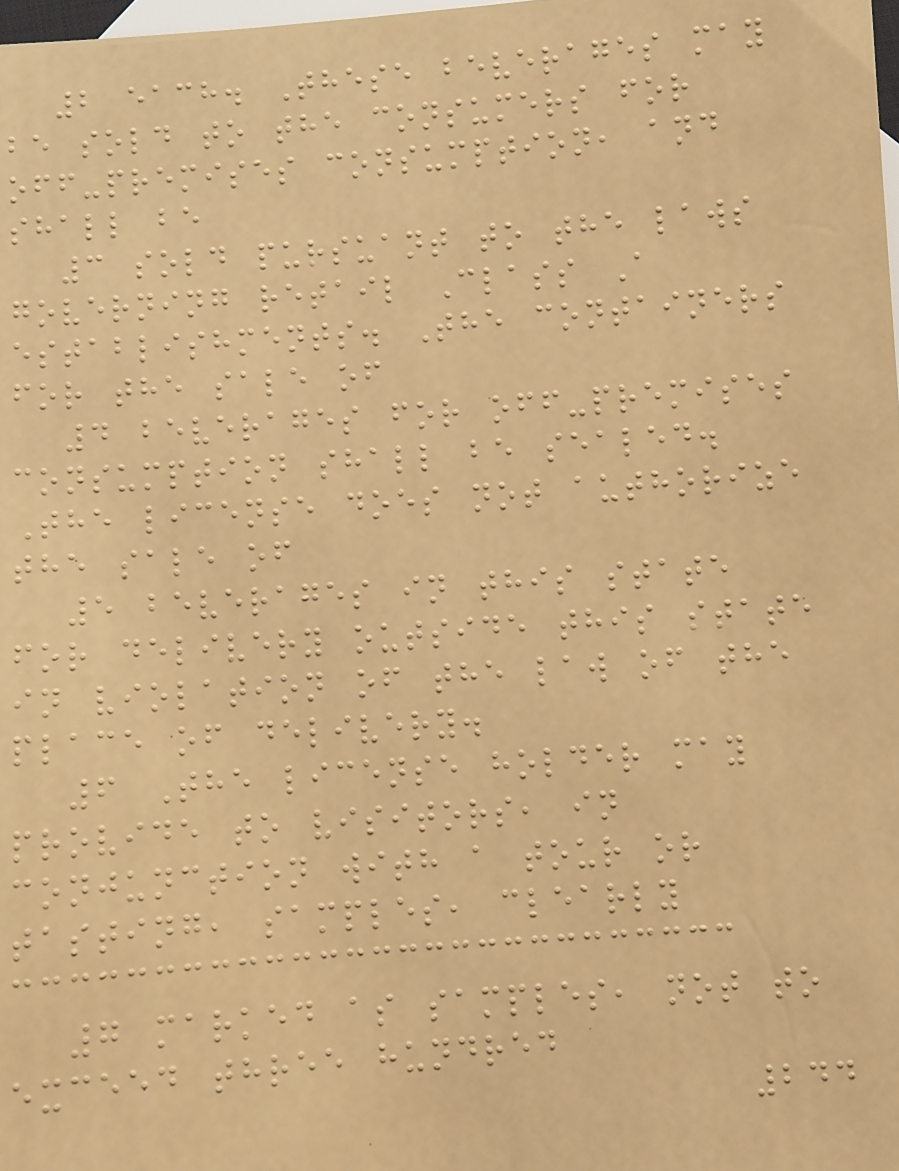2 each. These beverages may
be sold to the consumers for
off-premises consumption, and
shall be
3 sold pursuant to the laws
governing retail Class A
establishments. The containers
for the sale of
4 beverages for off-premises
consumption shall be sealed.
The license does not authorize
the sale of
5 beverages in this state
for delivery outside this state
in violation of the law of the
place of delivery.
6 The license holder may
provide to visitors, in
conjunction with a tour or
tasting, samples, clearly
7 marked as samples, not to
exceed three hundred
244
